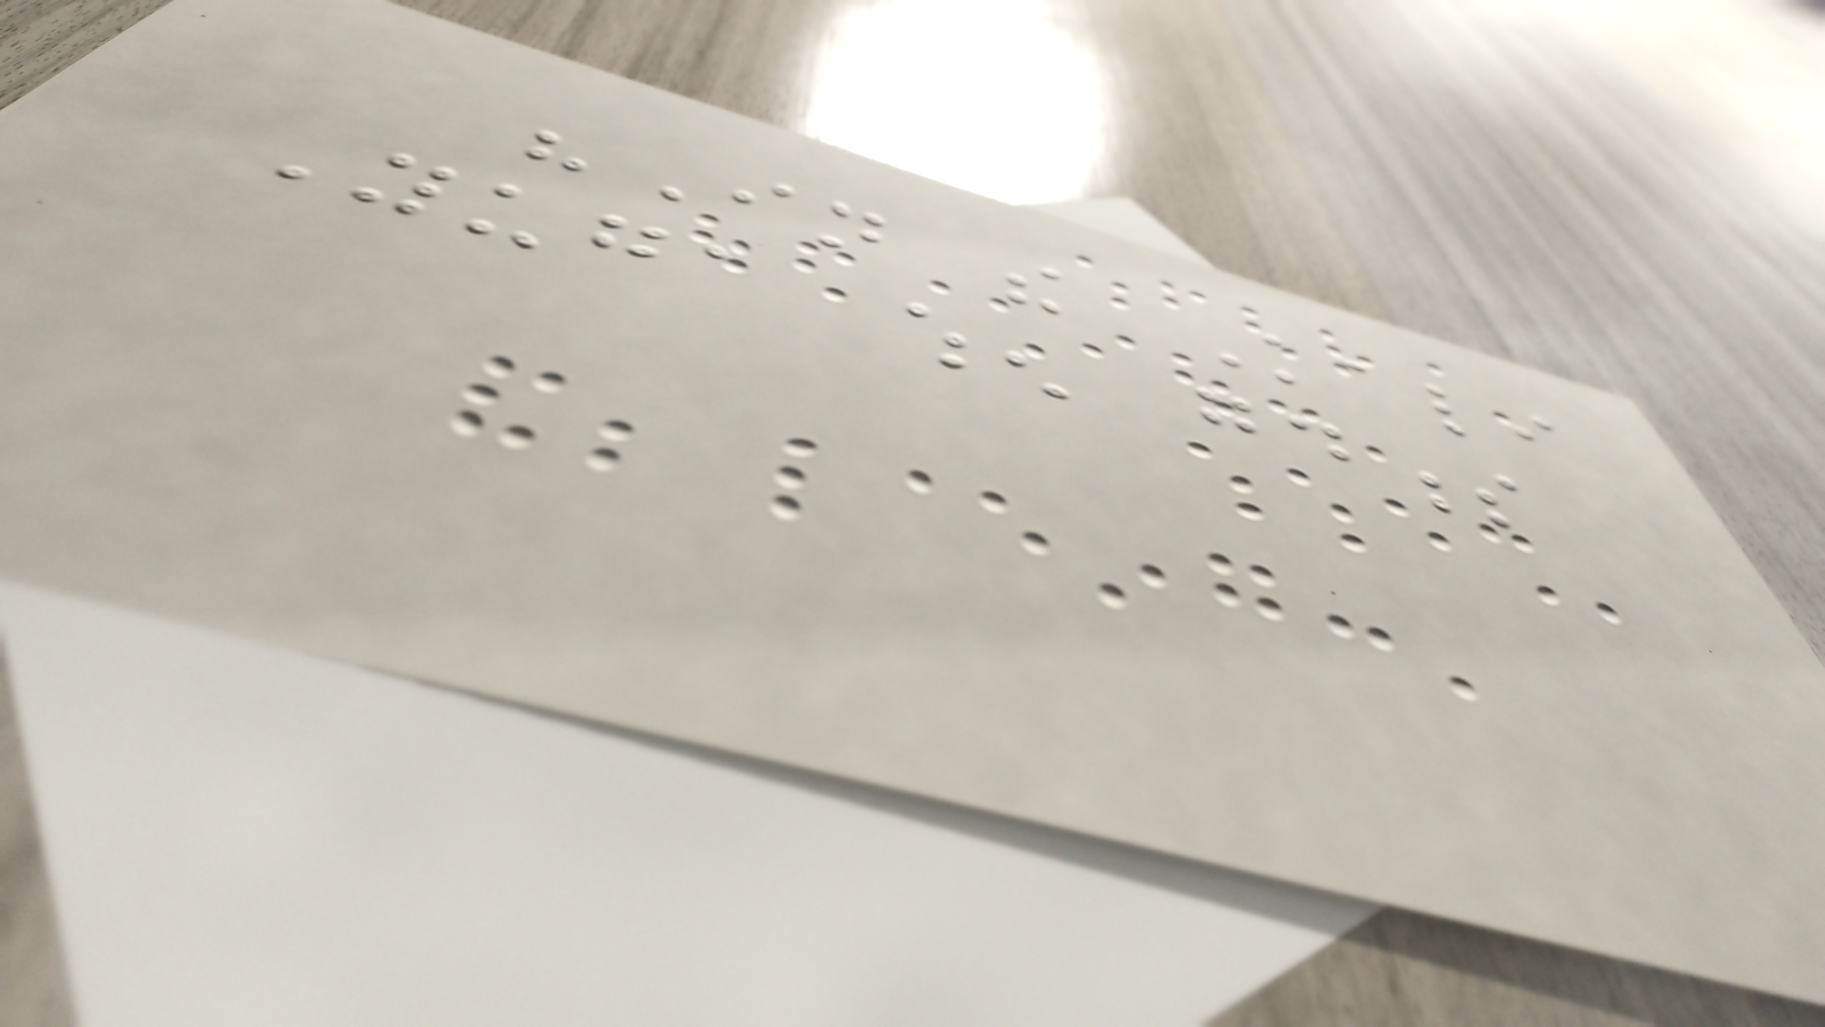"In the Kali
Yuga when goodness
